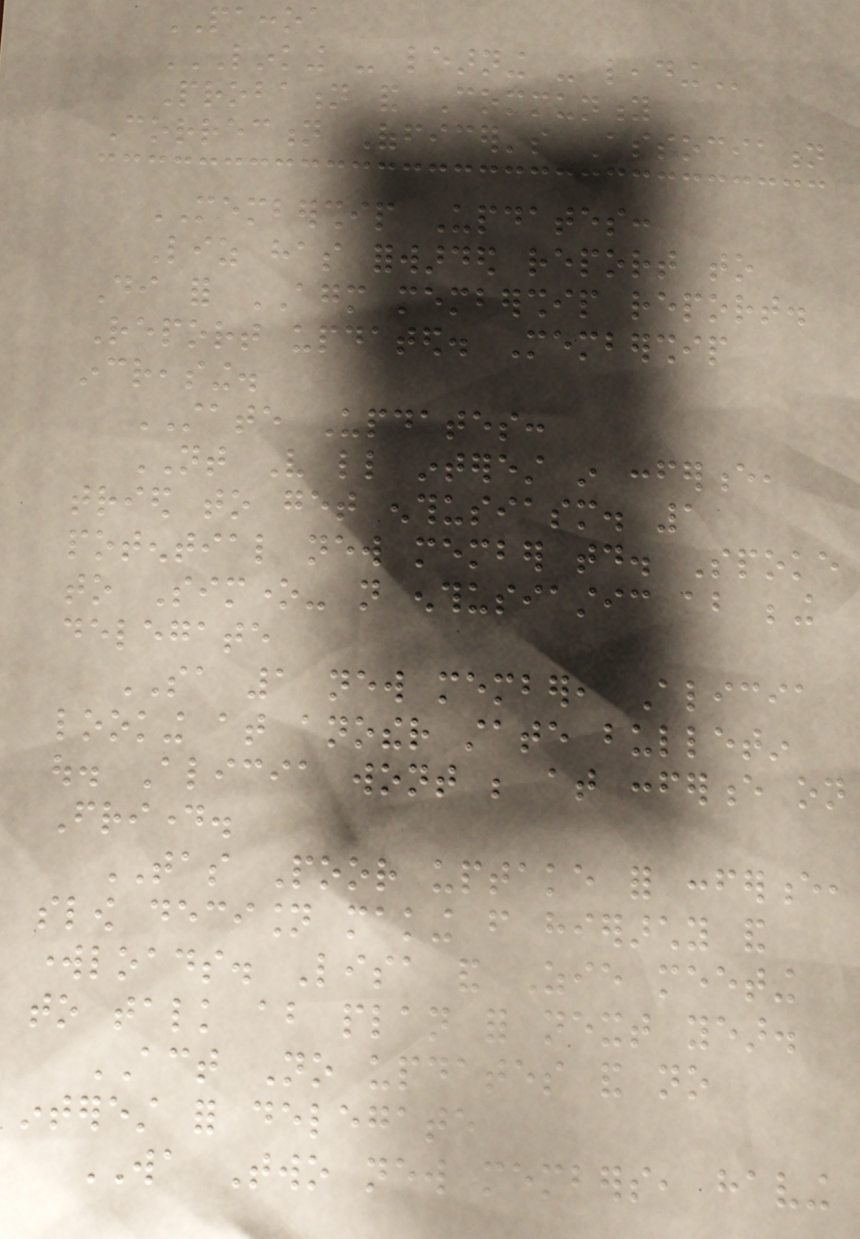PACCOA
LINKING - LEARNING - LEADING
Probation and Community
Correction Officer's Association
MEMBERSHIP Updates:
Liz has forwarded report to
Di for AGM membership report.
Report updated. Membership
increasing.
STATE Updates:
NT Very little interest in conference,
tried to get enthusiasm. 1
potential new member today. Spoke
to Simone- not enthusiastic about being
delegate
SA 1 new member, Alicia
looking at another state bulletin
out. Alicia wont be at conference on
Friday.
TAS Poor uptake for conference,
slow decision making from hierarchy and
workloads. Lisa and Zie meeting
to talk about plan for next year.
ACT No updates and no
interest for delegate
WA Two new members, having
